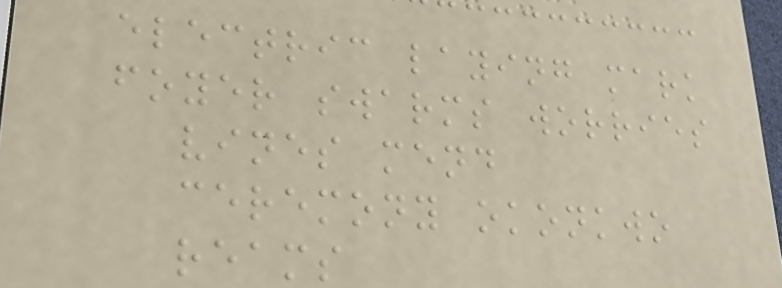electric laying mark
foyer swarms worries
vines mend
ceremony okonkwo
reams
